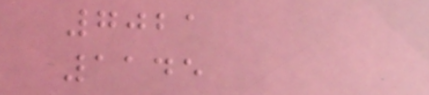7021
1145
